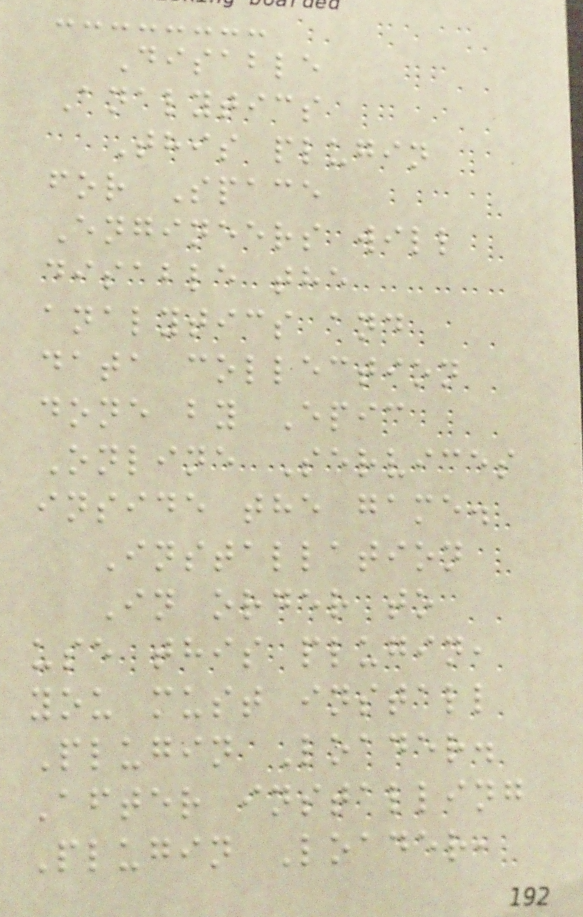Disable
Analytics
This plugin
for Space
Engineers will
disable the
analytics and
data collection
done by Epic
Online Services
inside the game.
Installation
In order to
use this plugin,
you must install
Plugin Loader.
After installing
Plugin Loader,
